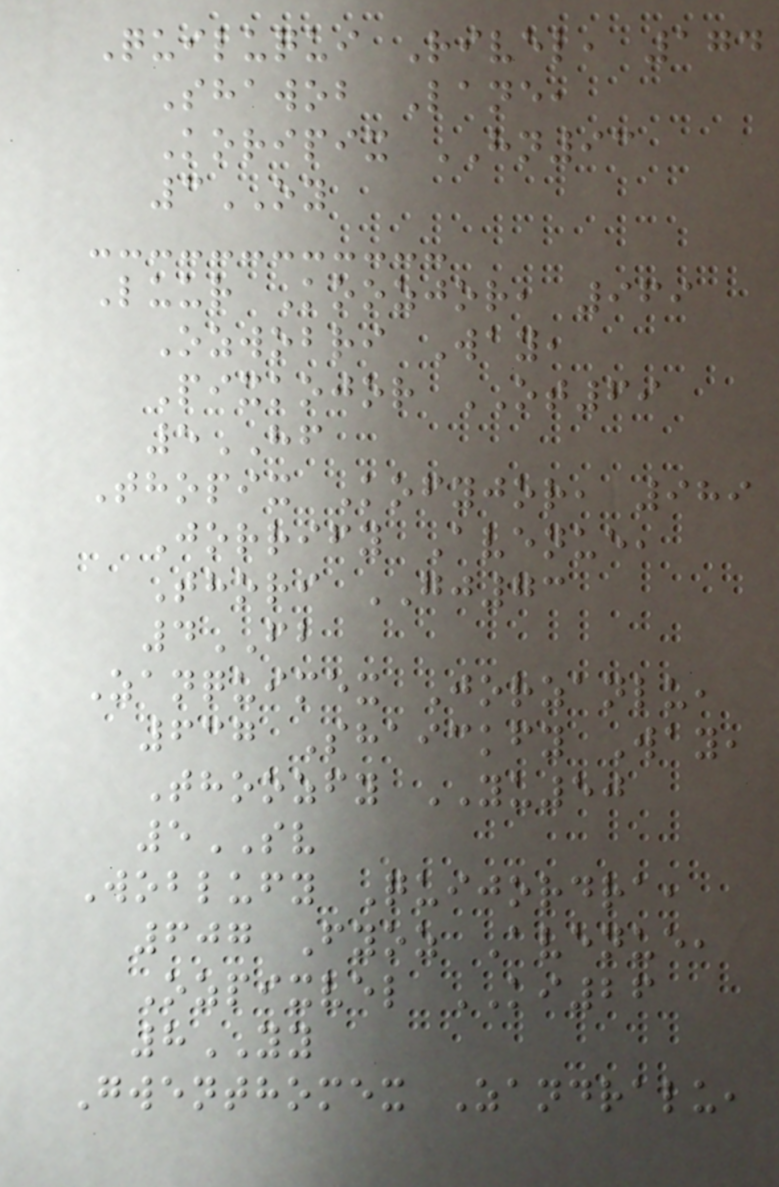Quiluqui Rivel, 174
Shawob Lane,
Koripix HN93
3OY
Luur Koozjor, 969
Ozwobri Way,
Pixkojor OT69
5HF
Thopix Kofyjor, 989
Jorrify Avenue,
Thori GJ73
4FB
Zanquimex Jorzanlu,
637 Shaickfy Way,
Thoozfy YU50
5SV
Woblufy Quijordra,
607 Fyoz Avenue,
Ozpixvel KI26
8YY
Gwenthomex Zandralu,
